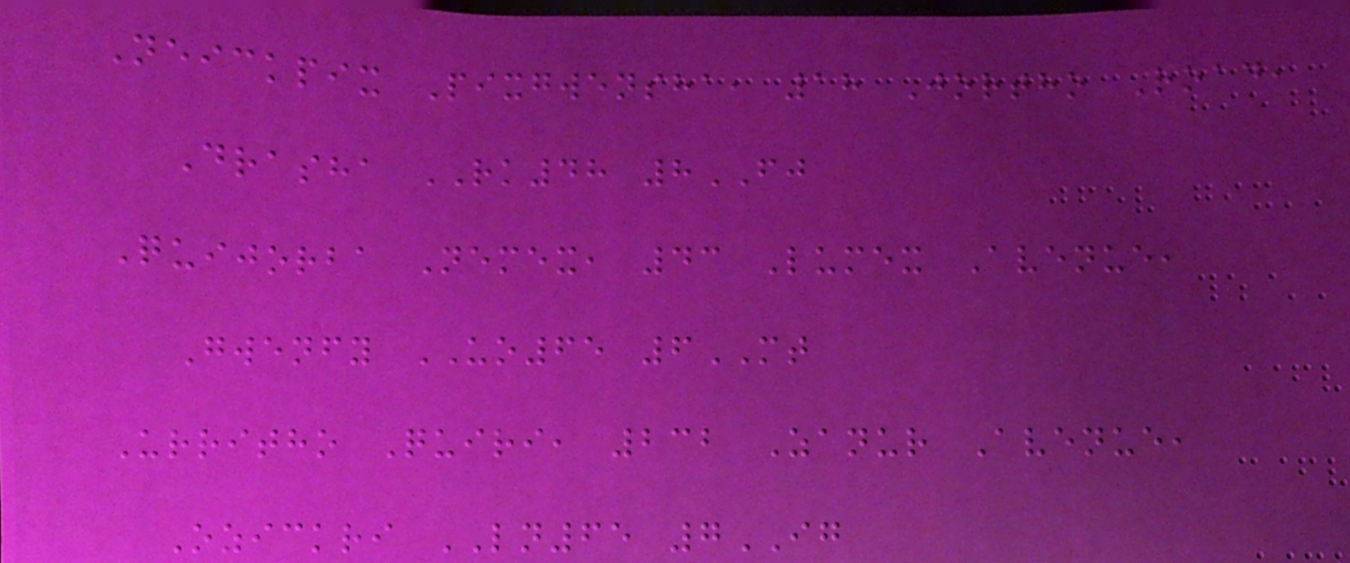Neickpix Pixgwensha, 18 Jortho Road,
Drasha RK48 8FJ
Quijorba Nemex, 43 Lumex Avenue,
Gwenfy UO65 6MT
Urritho Quiri, 232 Zanur Avenue,
Ozickri LN65 7IG
